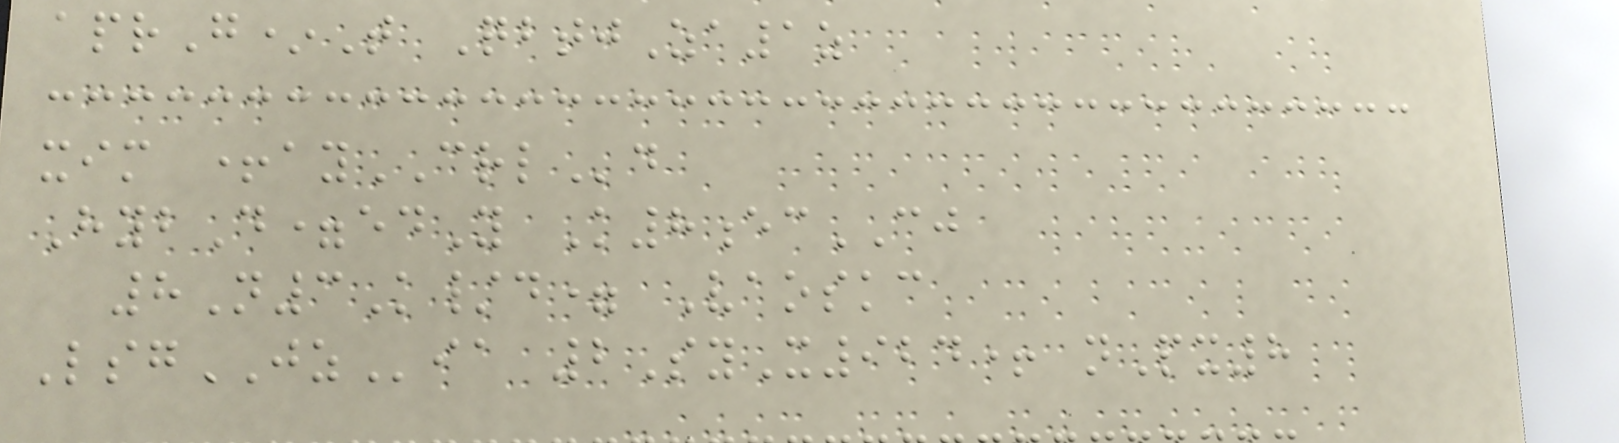aprG*T QbtjZa1z
xim +ayCRLd
HybD=edY K8ecCJ
8N3K/d= Vaoskc
LsgJZia 2SyX924+ nPx8
